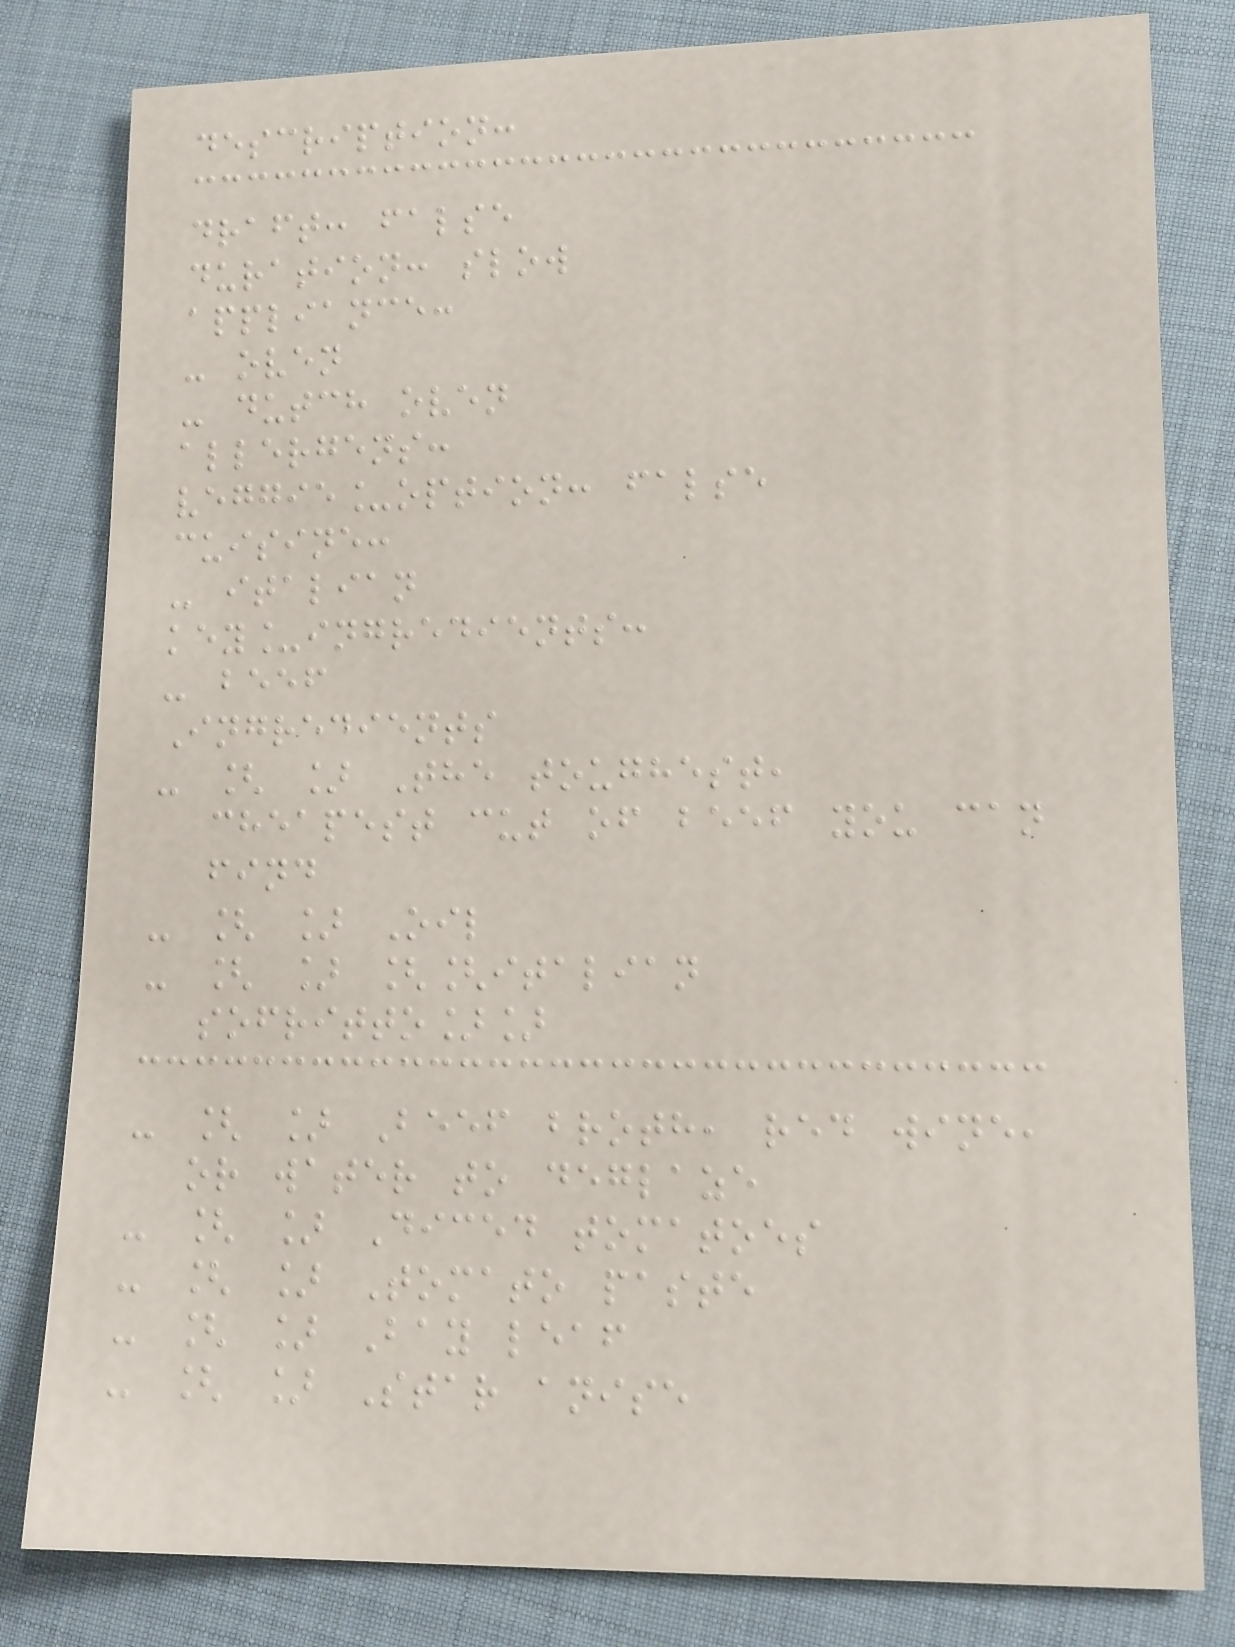description:
draft: false
duration: slow
appliance:
- oven
- dutch oven
allergens:
veggie_option: false
cuisine:
- italian
key_ingredients:
- beef
Ingredients
- [ ] The toughest,
cheapest cut of beef you can
find
- [ ] Oil
- [ ] [[italian
sofritto]]
- [ ] Beef broth, red wine,
or water to deglaze
- [ ] Diced tomatoes
- [ ] Tomato paste
- [ ] Bay leaf
- [ ] Star anise
